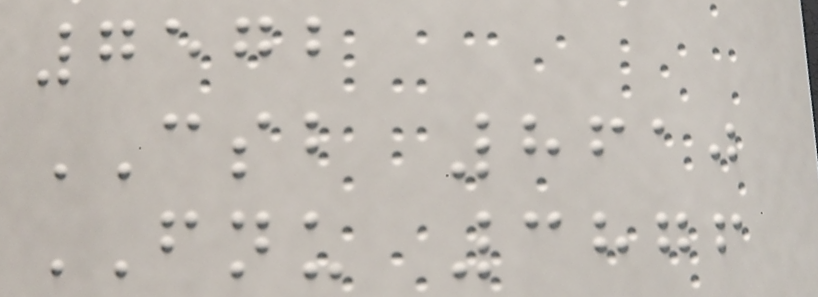7572
CSB 8610
FNU 3876
